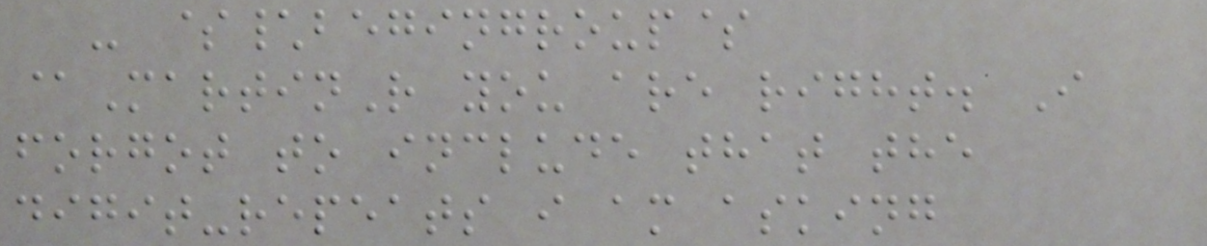- $\begingroup$
@MartinR you are right. I
forgot to include that the
digit-repeats i am asking
